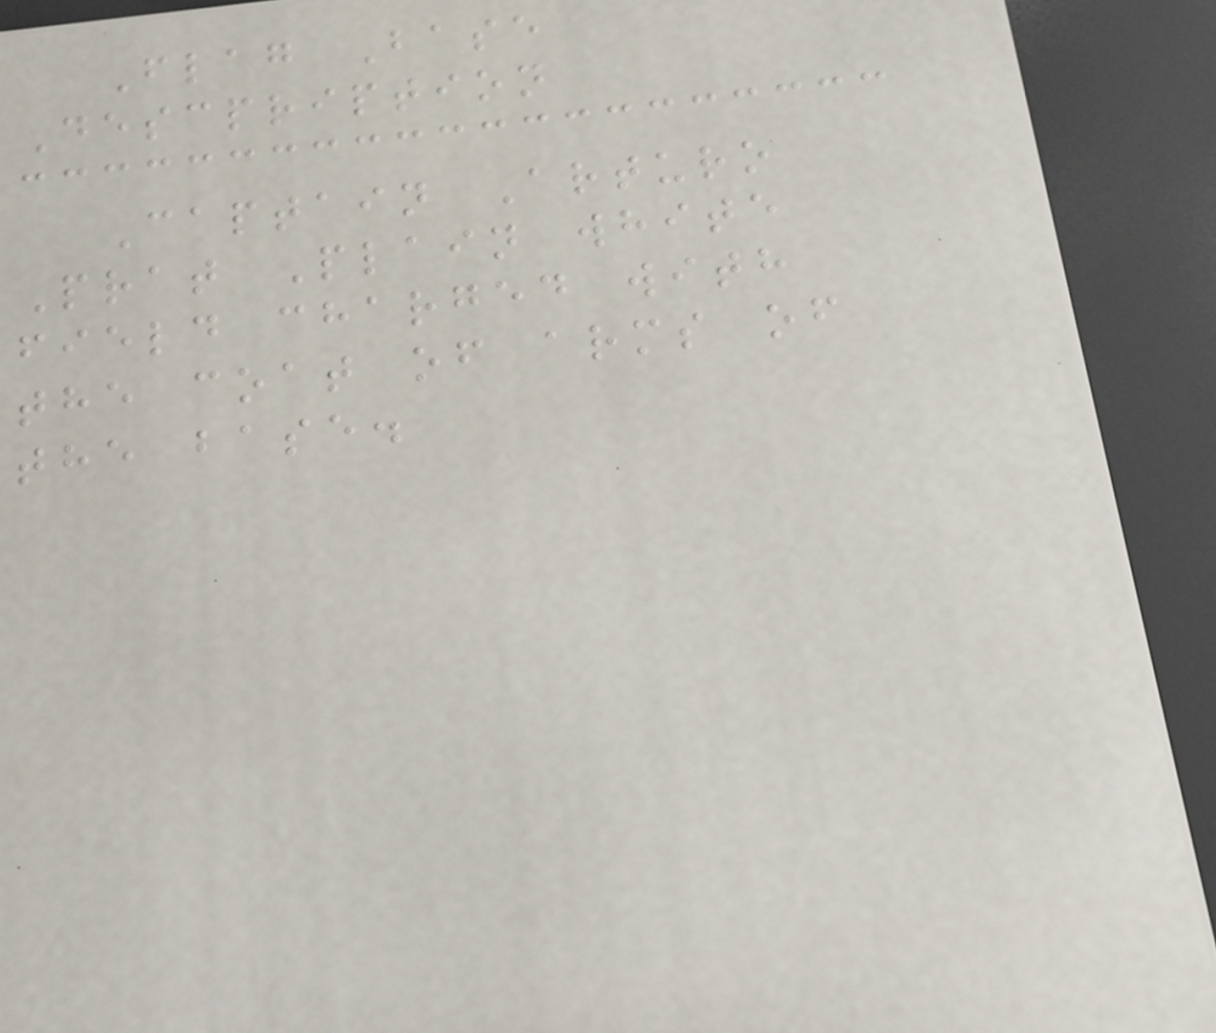Flag Base
Descpription
Captain Arturo
Prat Plain white
field charged with
the coat of arms of
the base.
